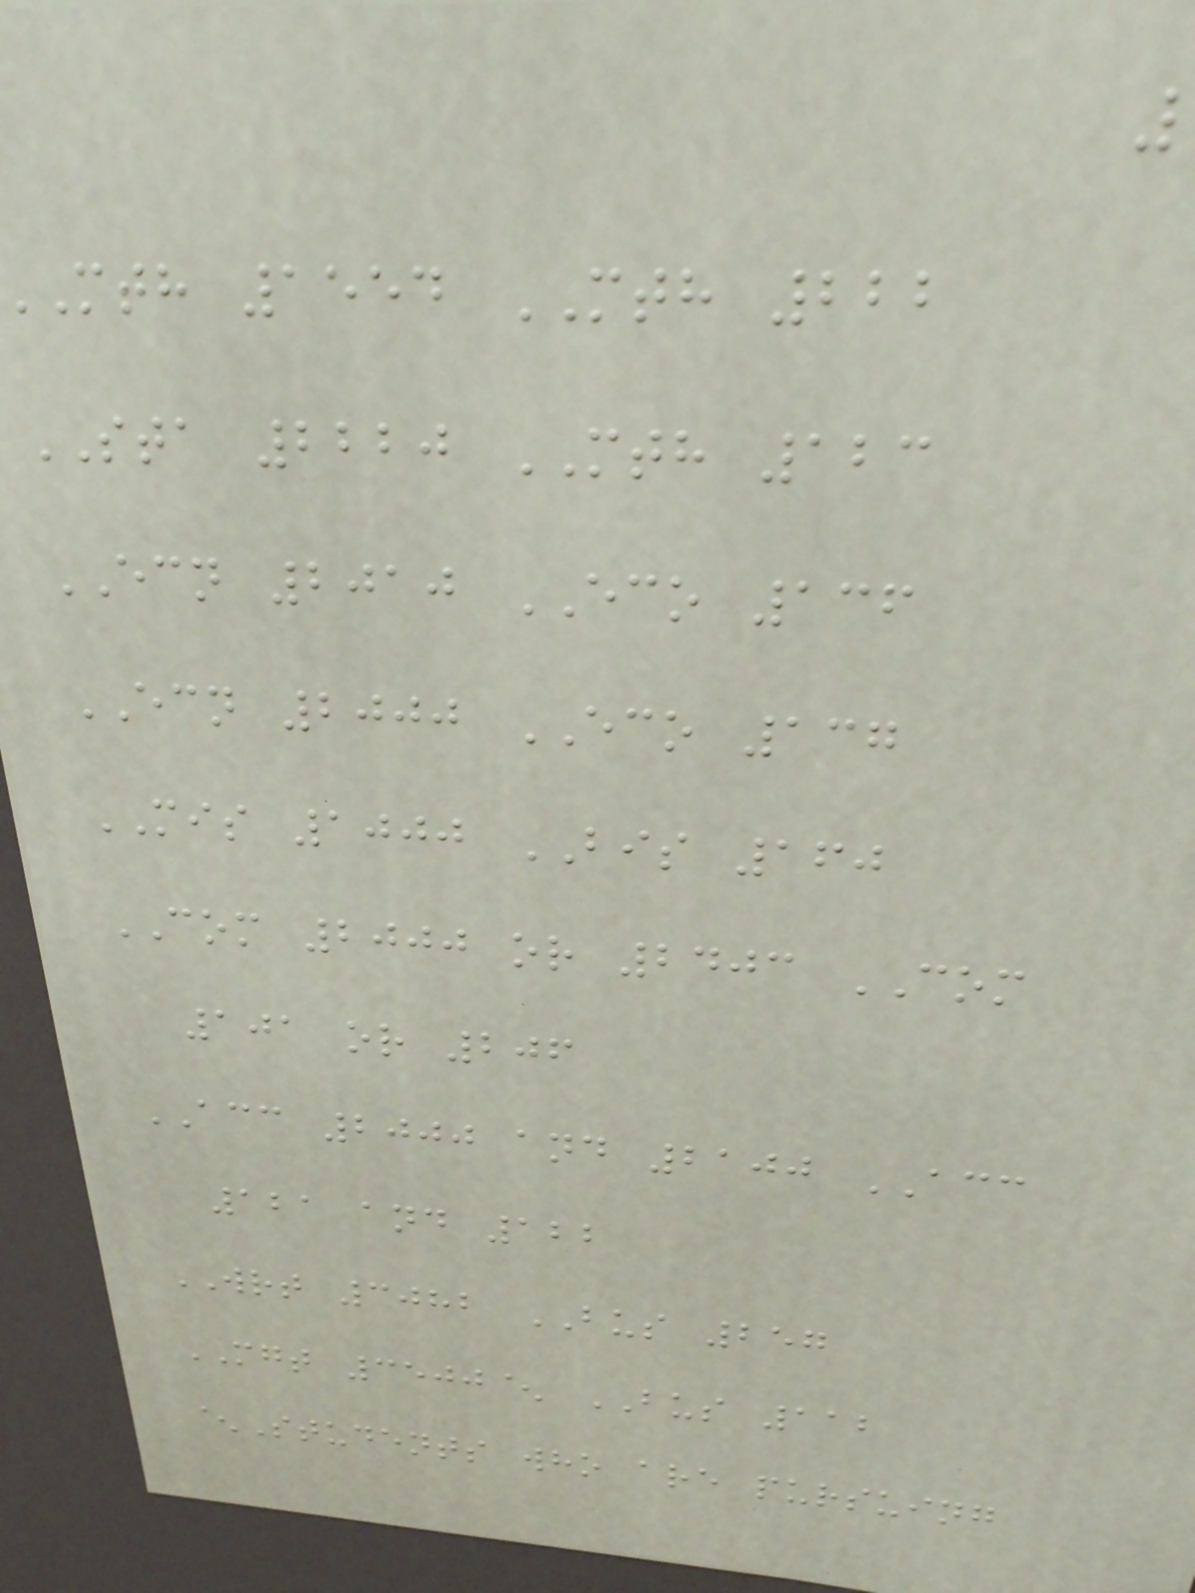mth 1554 MTH 222
STA 2220 MTH 123
ECN 2010 ECO 136
ECN 2000 ECO 137
MIS 1000 BIS 160
COM 2000 or 2403 COM
101 or 206
ACC 2000 and 2100 ACC
121 and 122
WRT 3082 BUS 257
MGT 3500^ BUS 112
^Students who are pursuing
